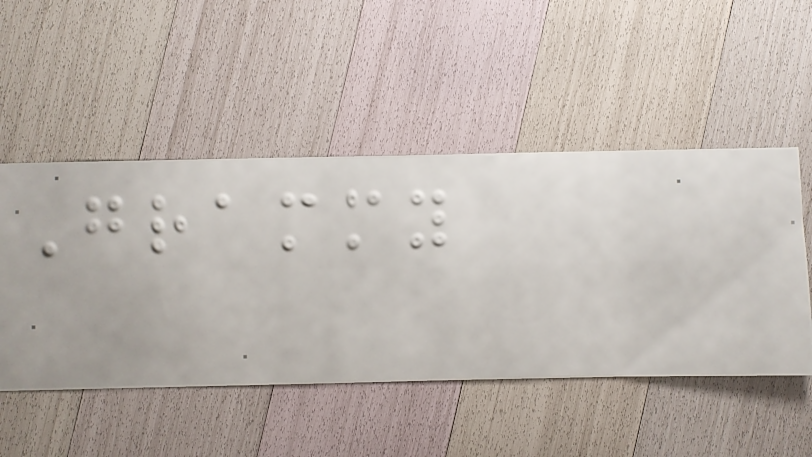Grammy
